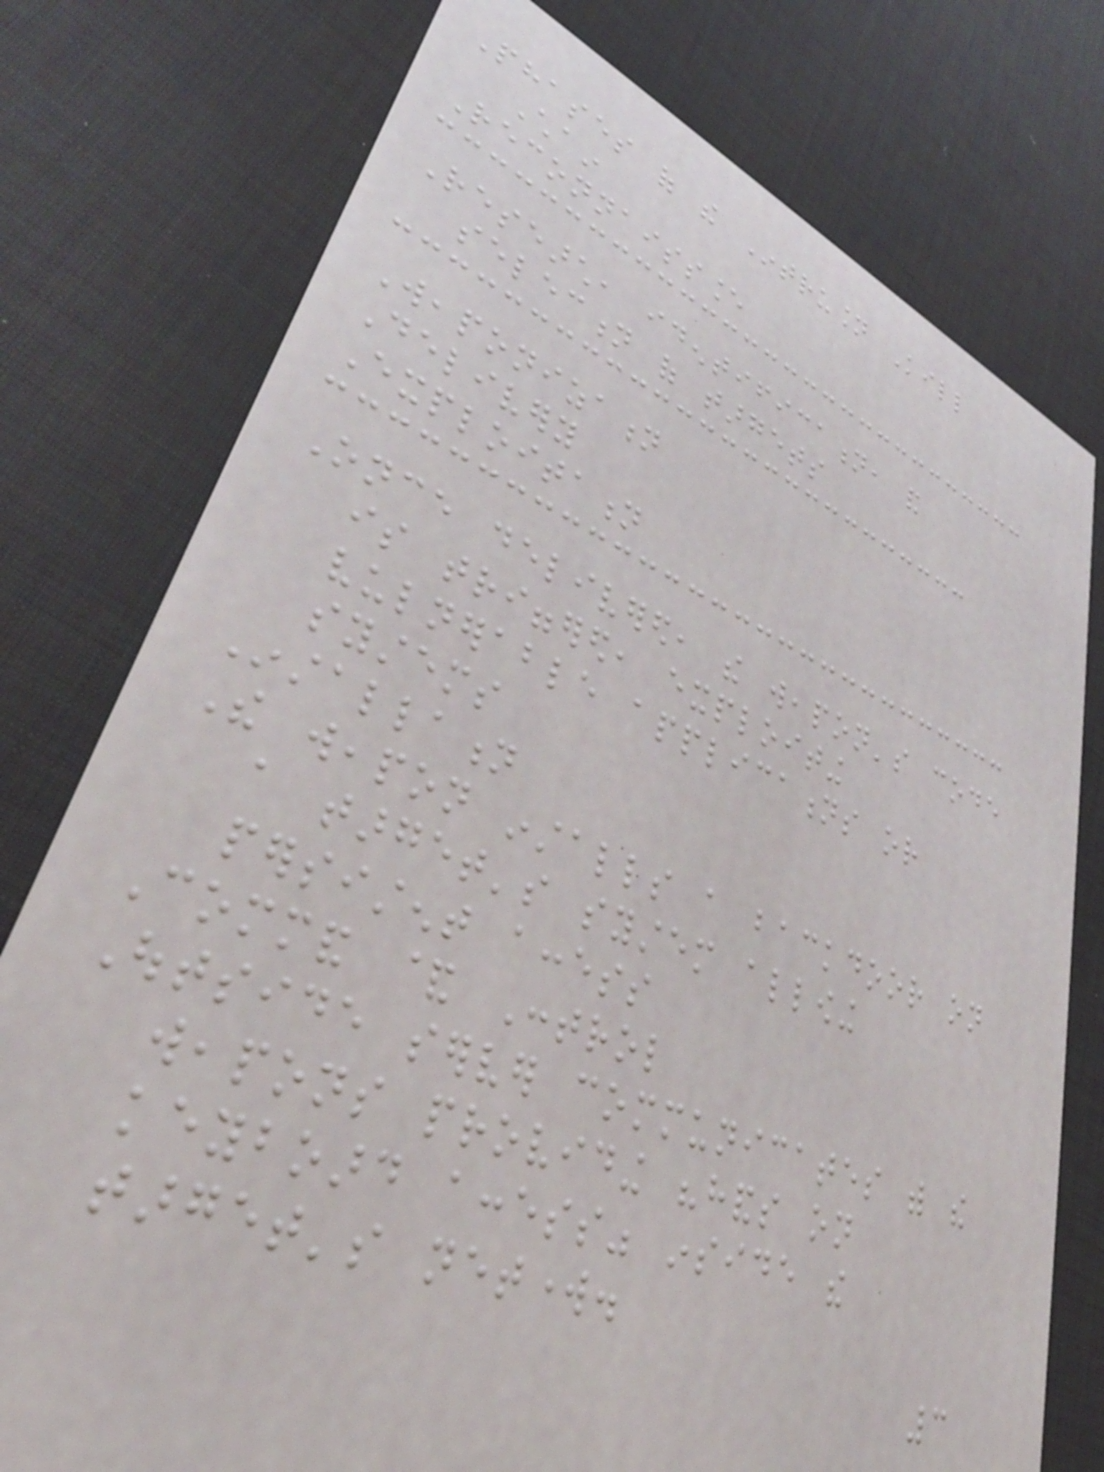Phases of the Intrusion Kill
Chain
Reconnaissance
Research, identification, and
selection of targets
Weaponization
Delivery
Exploitation
Once delivered, the weapon's code
is triggered, exploiting
vulnerable applications or
systems
Installation
The weapon installs a backdoor on
a target's system allowing
persistent access
Command & Control
Outside server communicates with the
weapons providing "hands on
keyboard access" inside the
target's network.
3
